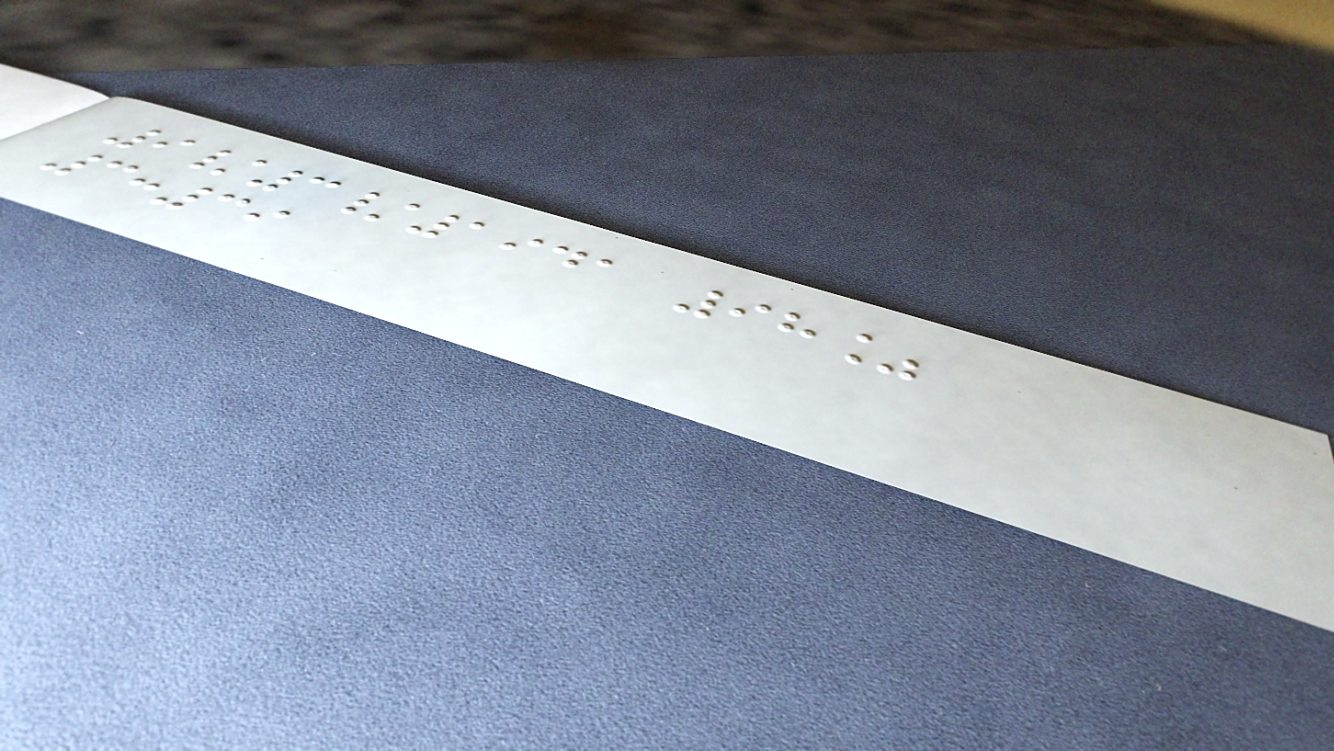9/3/1941 98%
3:39
